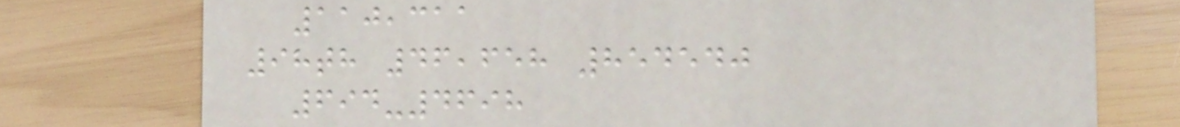110,311
98th 46,658 854540
694-4698
